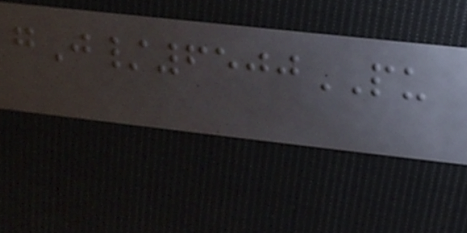gJ/6500PU
